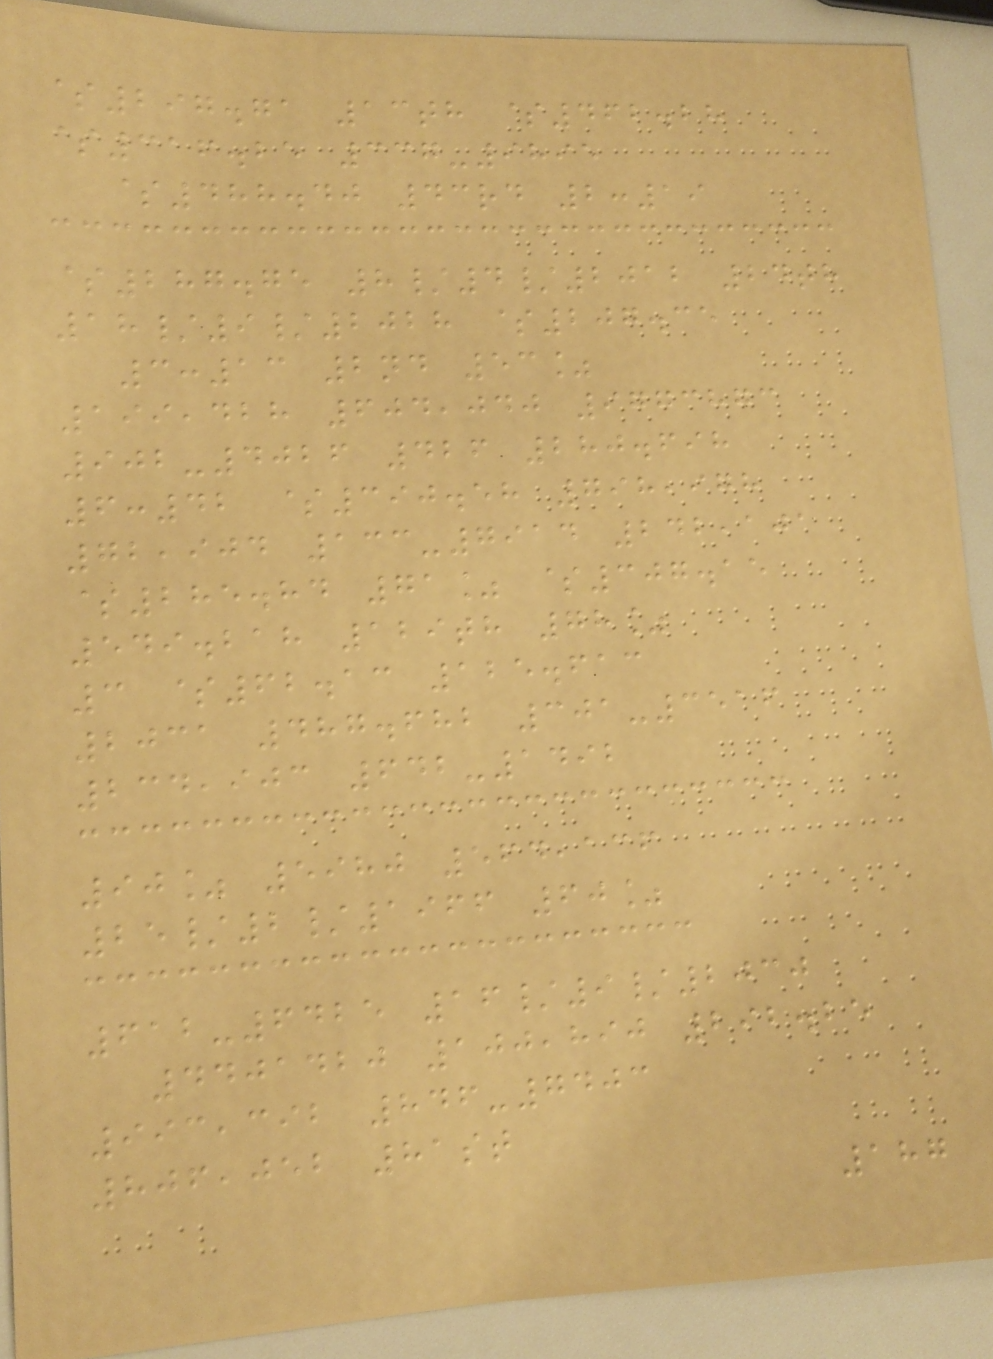$297.71 13th $462.28
$316.25 337-9895
$488.40 43rd 2:19
$287.75 8/4/2012 24th
18/9/2028 $207.35
3:13 2nd 53%
199,428 604,040 9773873
902-4026 426 280.698
6:42 $390.58 798,978
72,904 133-7914 242,101
$285.84 71% $307.15
549.218 129th 78%
3 $62.13 125.613
2031 487.682 301-3516
234,903 642-1492
90% 5980 564,136
25/2/1966 60%
612-6425 16/9/2030
4401420 100,890 292.25
993,392 846-7403
806,052 81st
187
